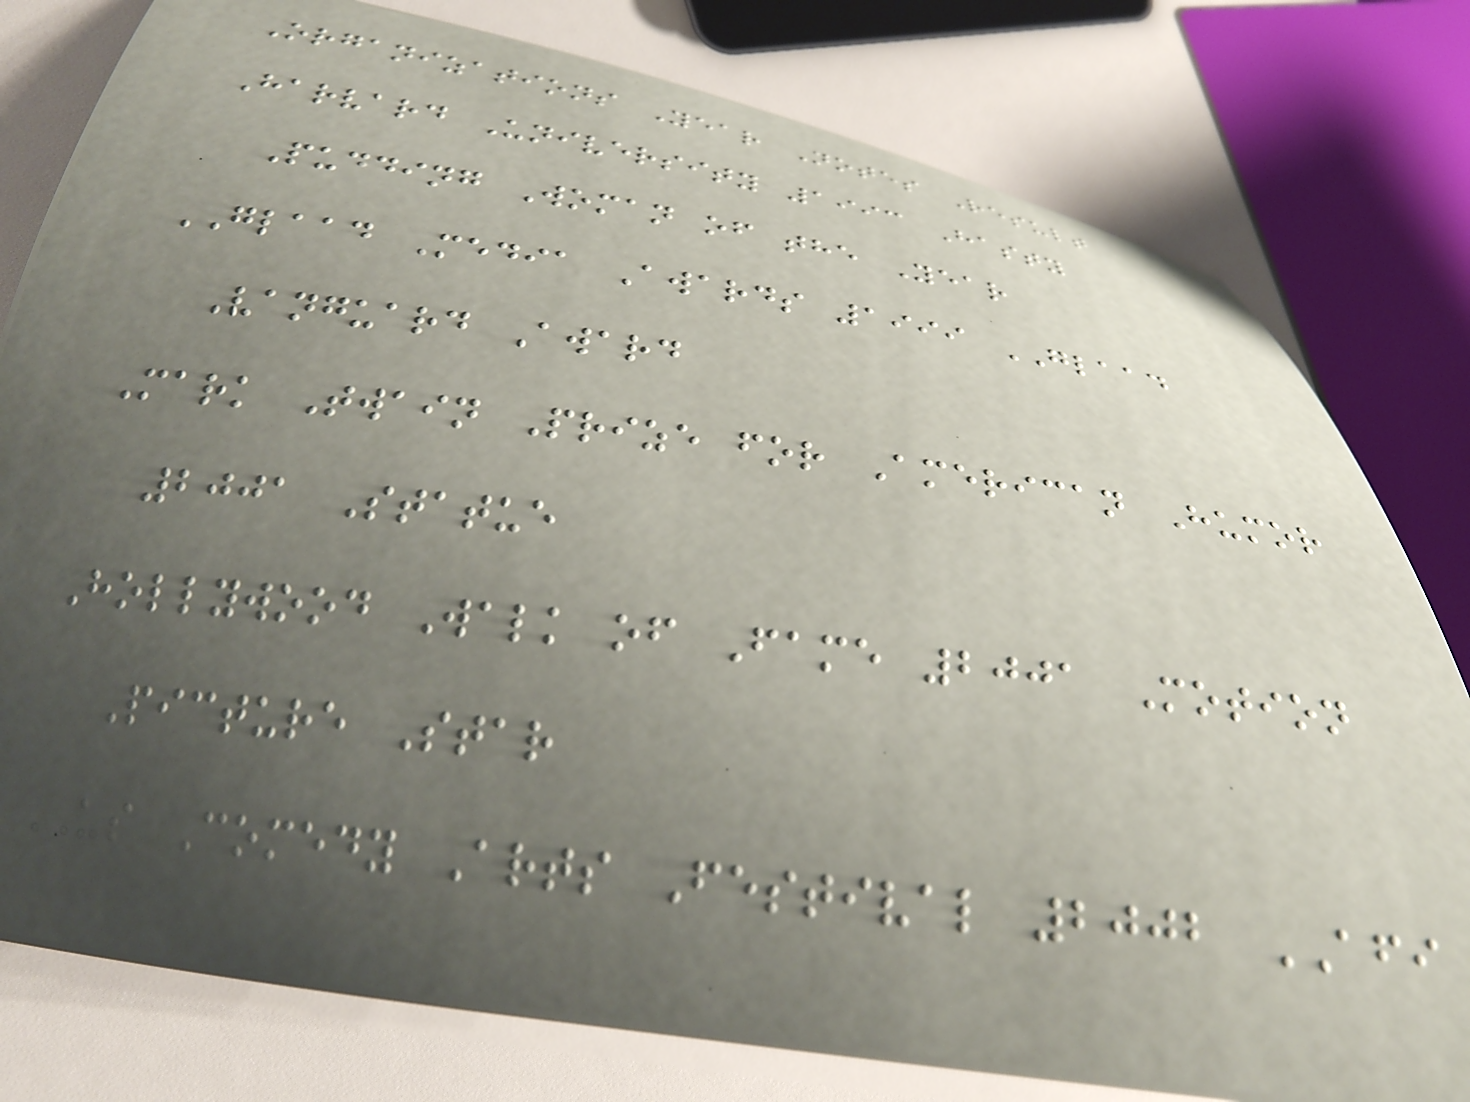Organizations Year Notes Result
Harvard University 1993 Hasty
Pudding Woman of the Year
GLAAD Media Awards 1999 GLAAD
Vanguard Award
Mark Twain Prize for American Humor
2001 Statue
Hollywood Walk of Fame 2001 Motion
Picture Star
US Comedy Arts Festival 2002 AFI
